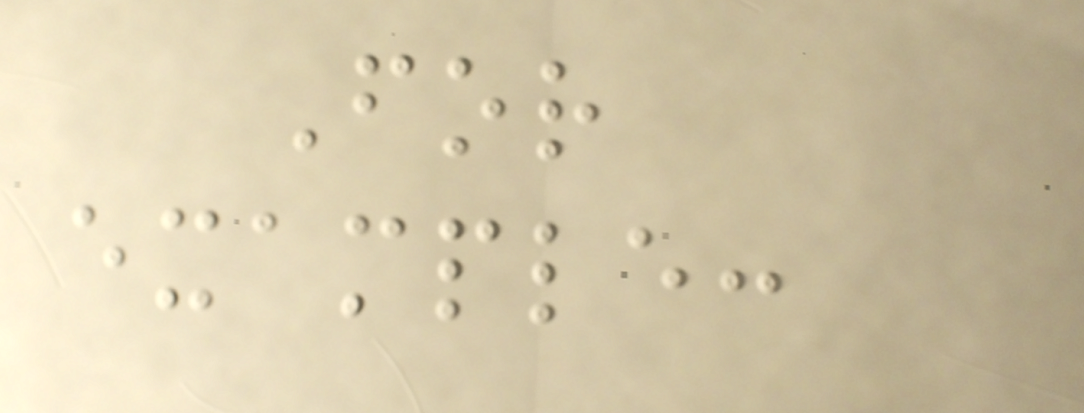For
example:
